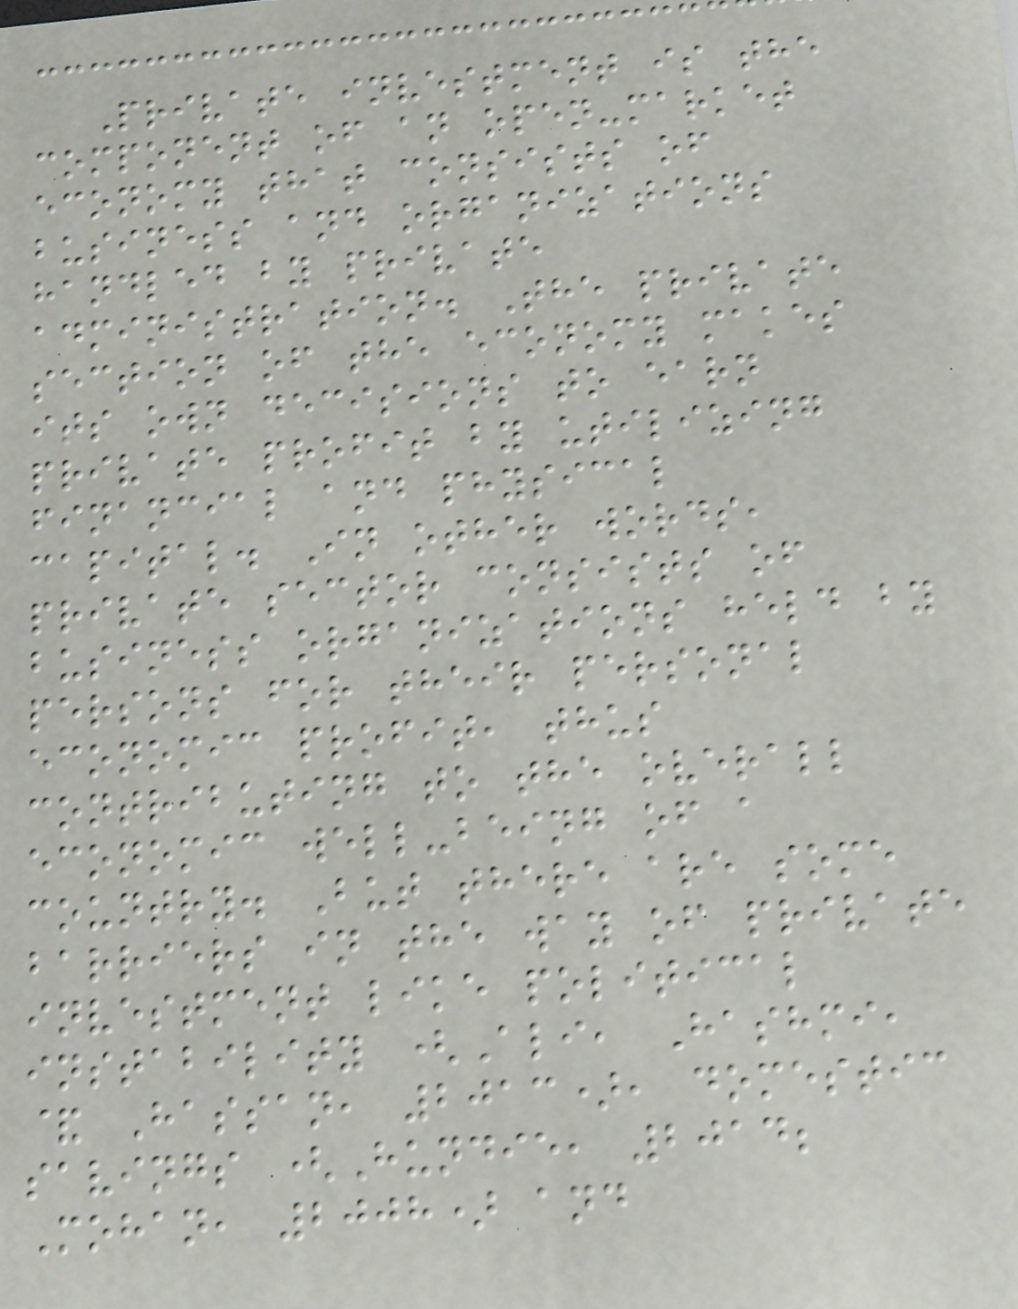Private investment is the
component of an open-market
economy that consists of
business and organizations
handled by private
administration. The private
section of the economy makes
its own decisions to earn
private profit by utilizing
financial and physical
capital. In other words,
private sector consists of
business organizations held by
persons for their personal
economic profit, thus
contributing to the overall
economic well-being of a
country. But there are some
barriers in the way of private
investment like political
instability (Ali, Hashmi,
& Hassan, 2013), domestic
savings (Hundie, 2014;
Mohan, 2008) and
